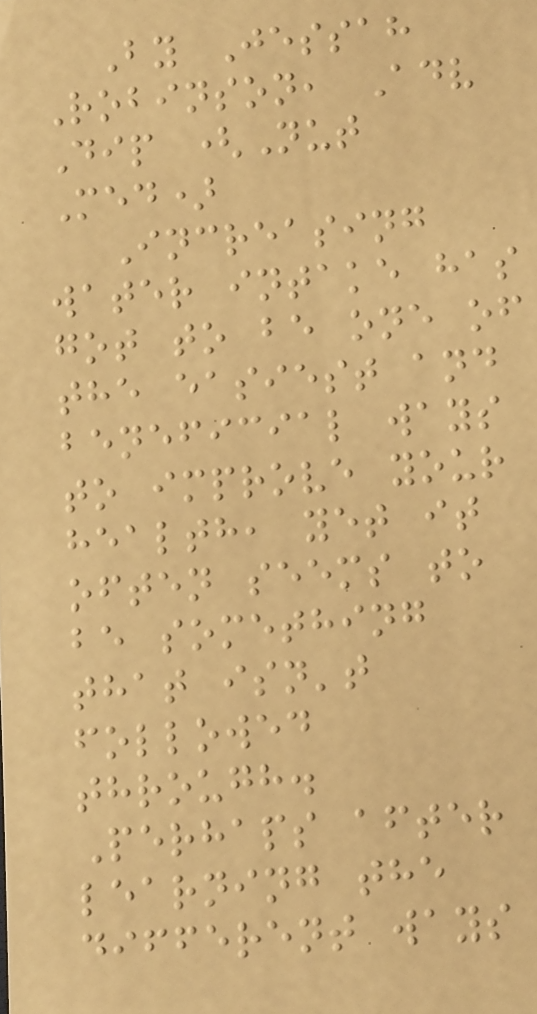By Jessah
Robinson, Adv
Dip (Nut
Med)
Increasing
water intake has
got to be one of
the easiest and
beneficial ways
to improve your
health, yet it
often seems to
be something
that isn't
followed
through.
Perhaps after
learning the
different ways
